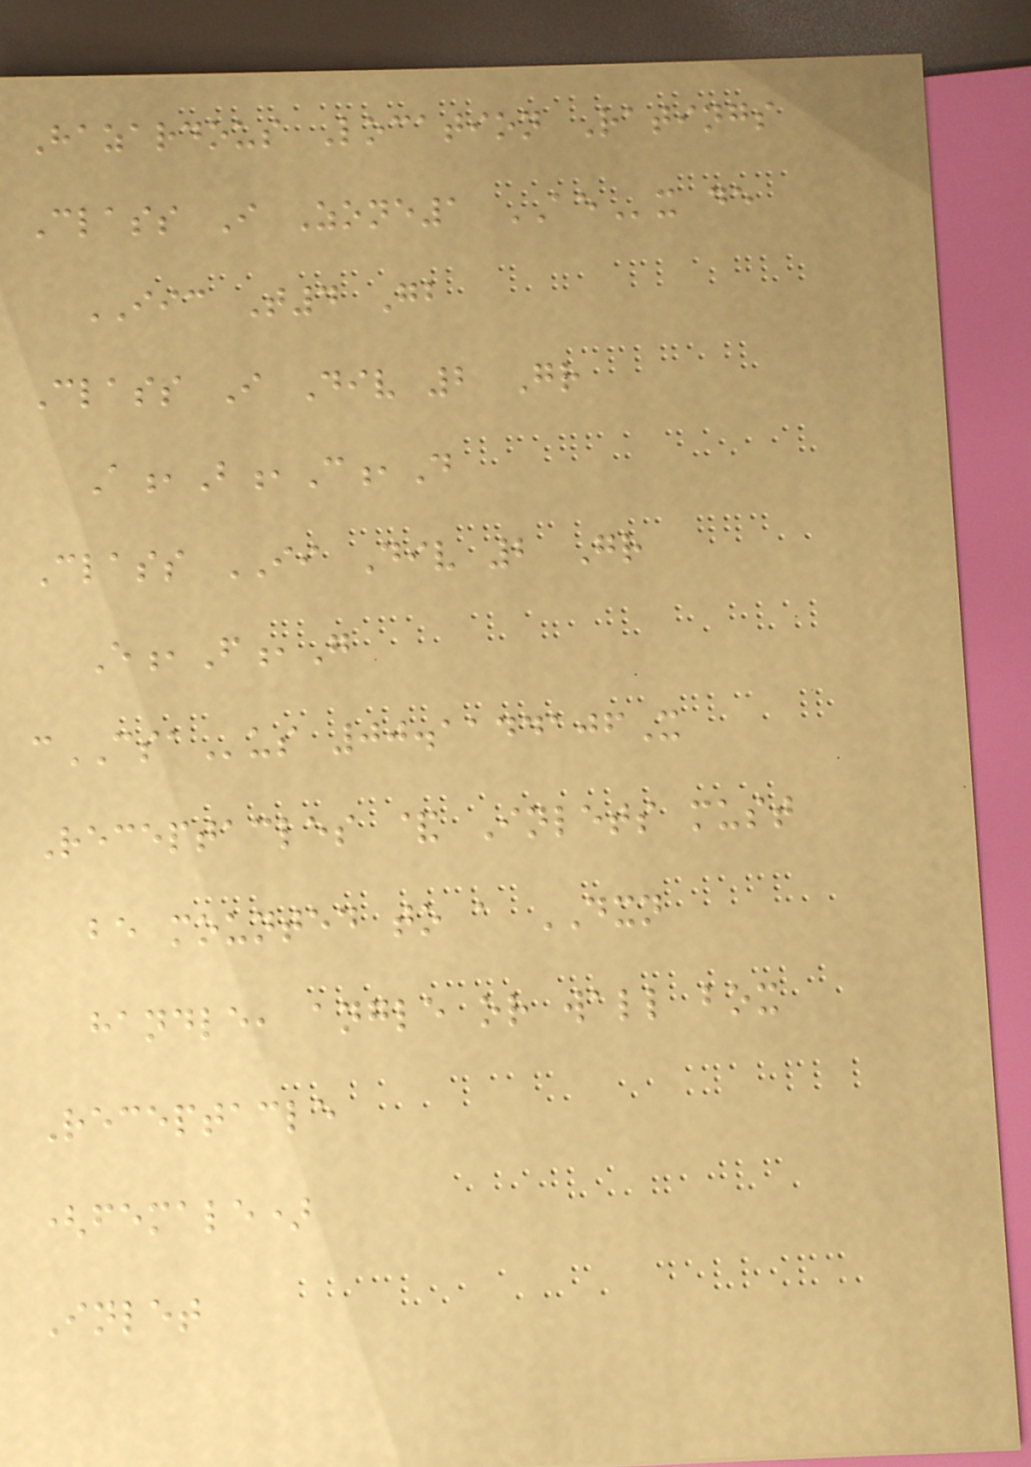Hazardous Location Ratings
Class I Zone1 AEx de
IIC T4 Gb
Class I Div 2 Gr
A,B,C,D
Class II Div 2 Gr
E,F,G
cCSAus 00.1144106X
Receptacles & Inlets must
be mounted to a DXN
handle, angle or wall box
Receptacle
(female)
Inlet
